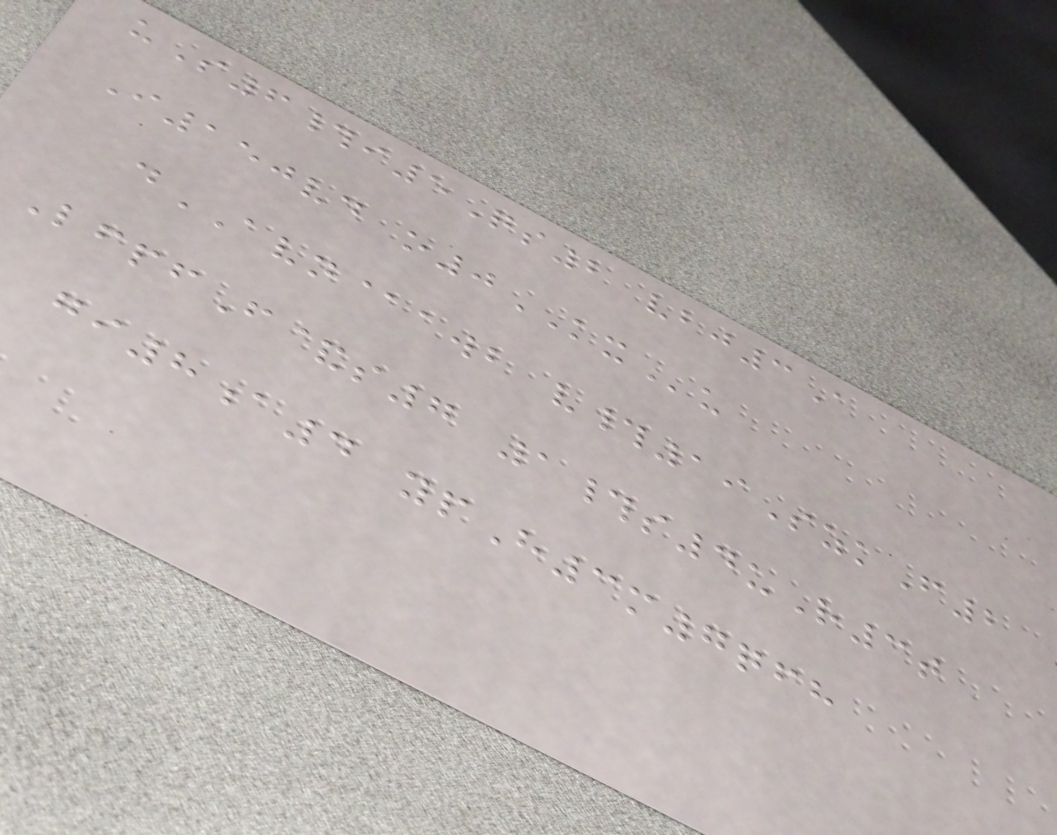uS6#i5Qs2 vbj3A
I150vd o0KXu
dAVN@awb v#19SzkF2
LfpfF&s7 1#s4uR3t
gi8a4 ypH3m7qfh
